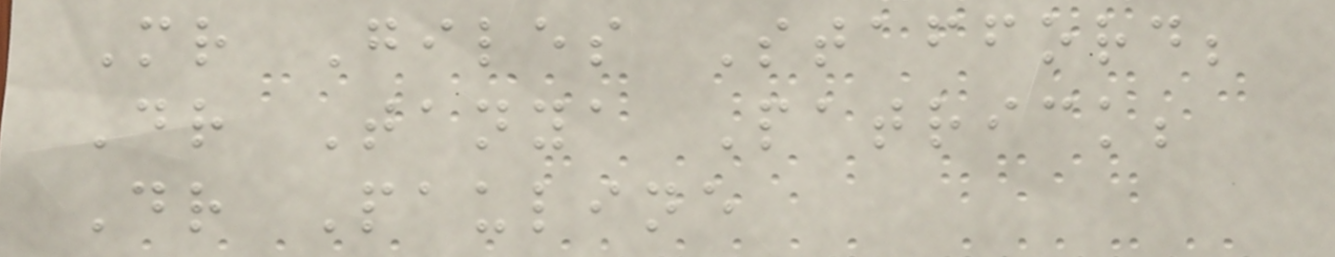Mr Giles Stafford;
Dr Tanya Patrick;
Dr Pauline
